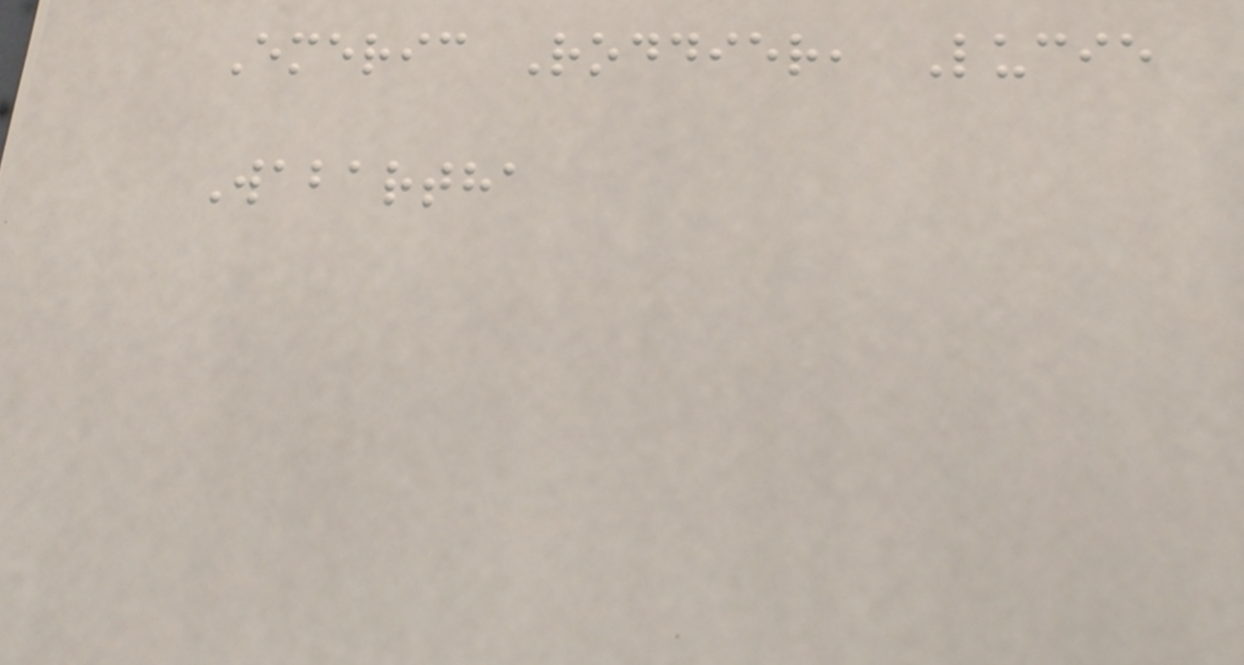Emeric Roddier, Lucie
Wabartha
